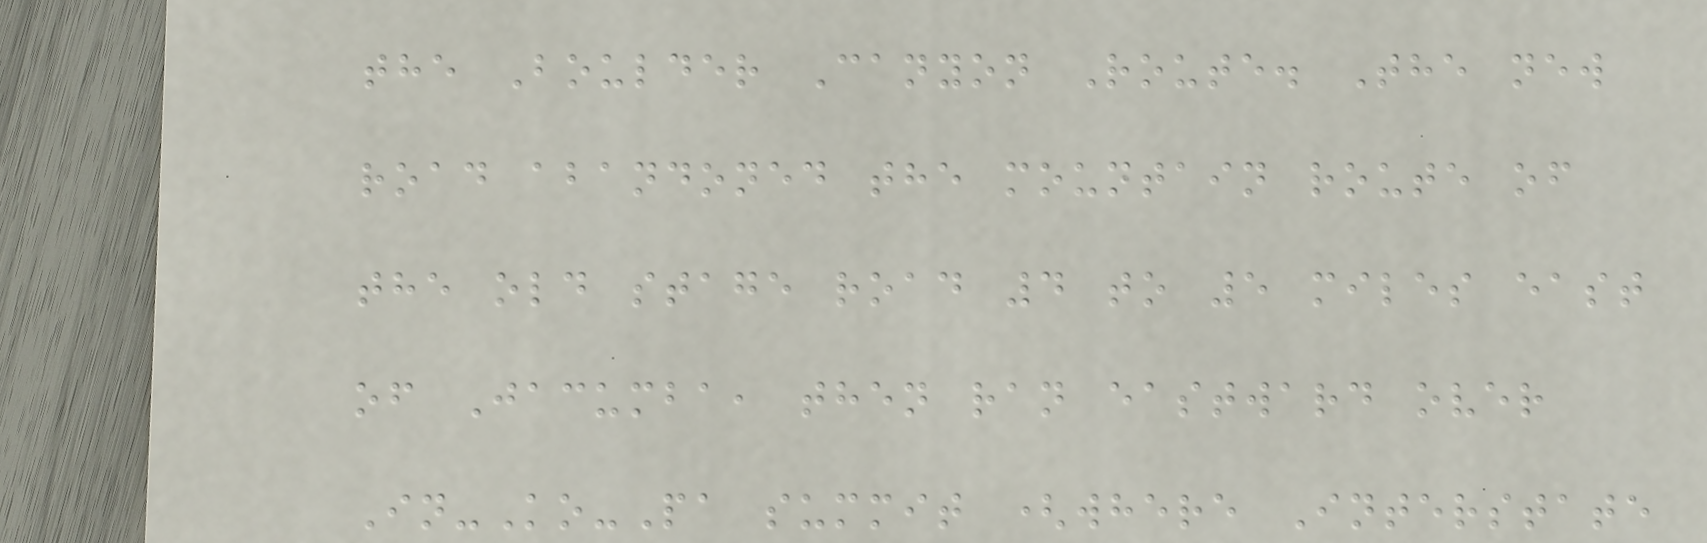the Boulder Canyon Route. The new
road abandoned the mountain route of
the old stage road 4 to 5 miles east
of Jacumba, then ran eastward over
In-Ko-Pa summit (where Interstate
